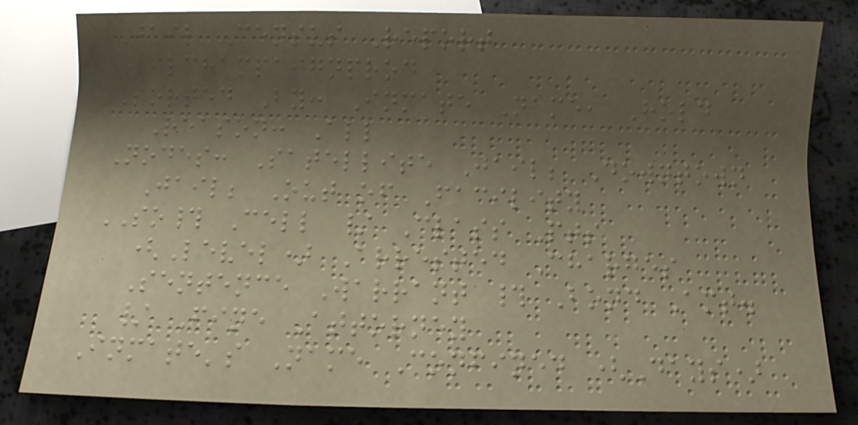Jail Census Report
ILCHAMPAIGNPROD
Sorted By: Inmate Name, Hold
Reason: All
Nodes: Satellite Jail; Downtown
Jail; Out of Facility
SO# Cell / Class Pts
(Level) Arrested Charges
Sentence Warrant # Bond Amt.
/ Fine Attorney
Inmate's Name Confined (Days)
